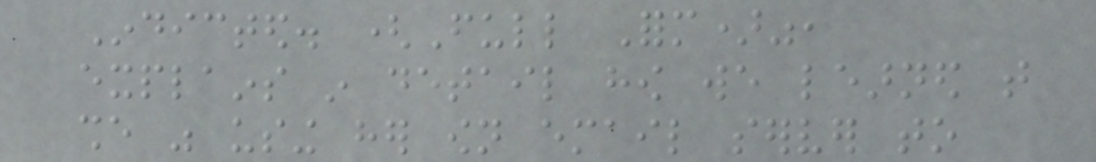Indicted. (Full Form)",
explains in detail how we learned that
she was using her own email server to
